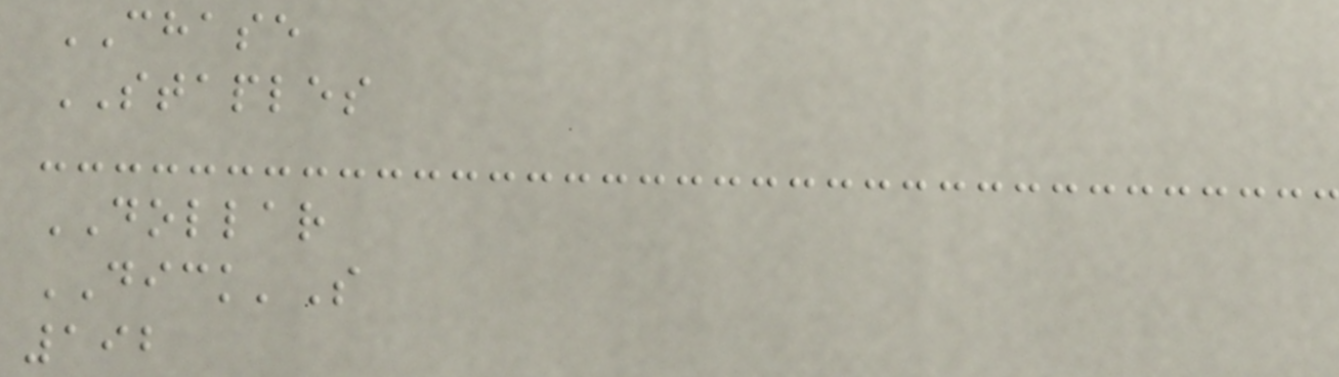CHASE
STAPLES
DOLLAR
DICK'S
192
